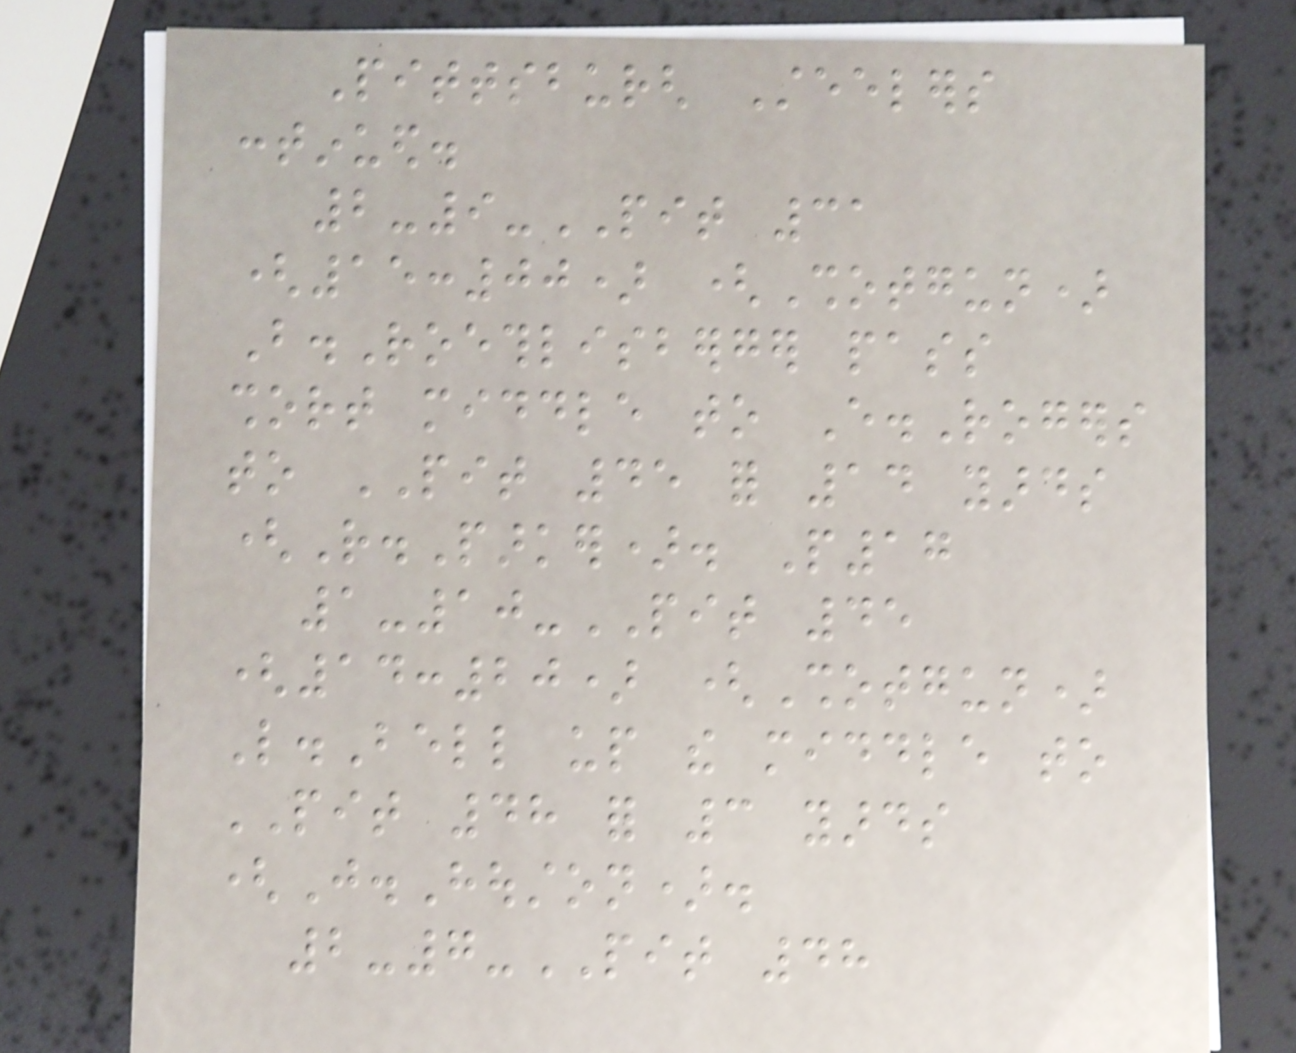Pittsburgh Steelers
continued.
2-9-PIT 31
(15:00) (Shotgun)
B.Roethlisberger pass
short middle to E.Rogers
to PIT 45 for 14 yards
(R.Parker). P17
1-10-PIT 45
(14:20) (Shotgun)
L.Bell up the middle to
PIT 48 for 3 yards
(J.Houston).
2-7-PIT 48
